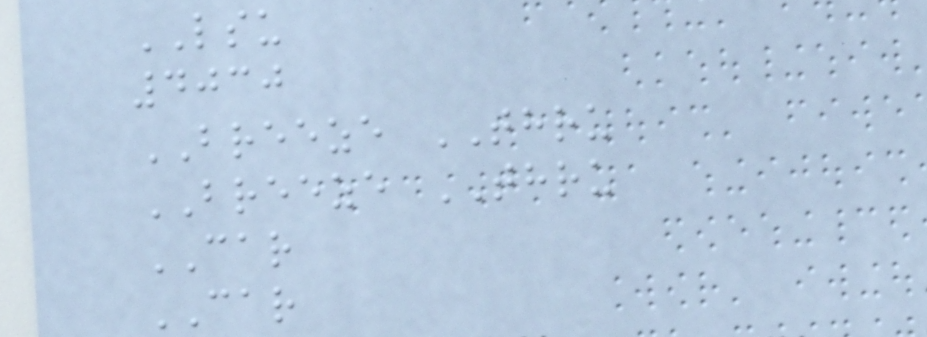LSU
4030
BREEZE THRU
BREEZE THRU
CAR
CAR
